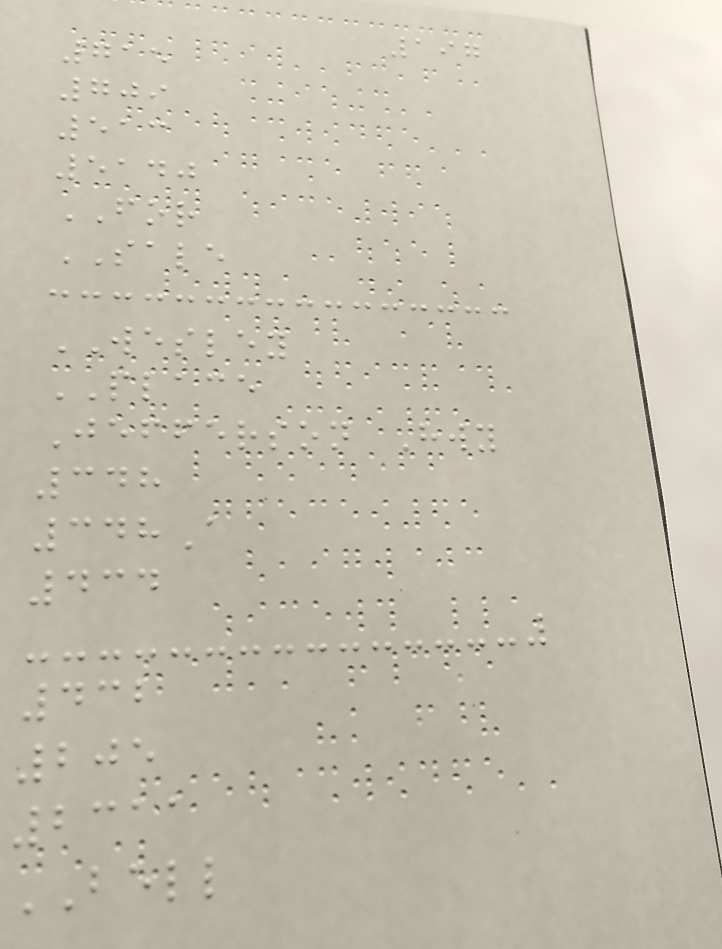197
715
709
513
5140
FOR
SALE
WESLEY
PLACE
Jefferson Hwy
348
348A
434
432
205
2311
BELL
